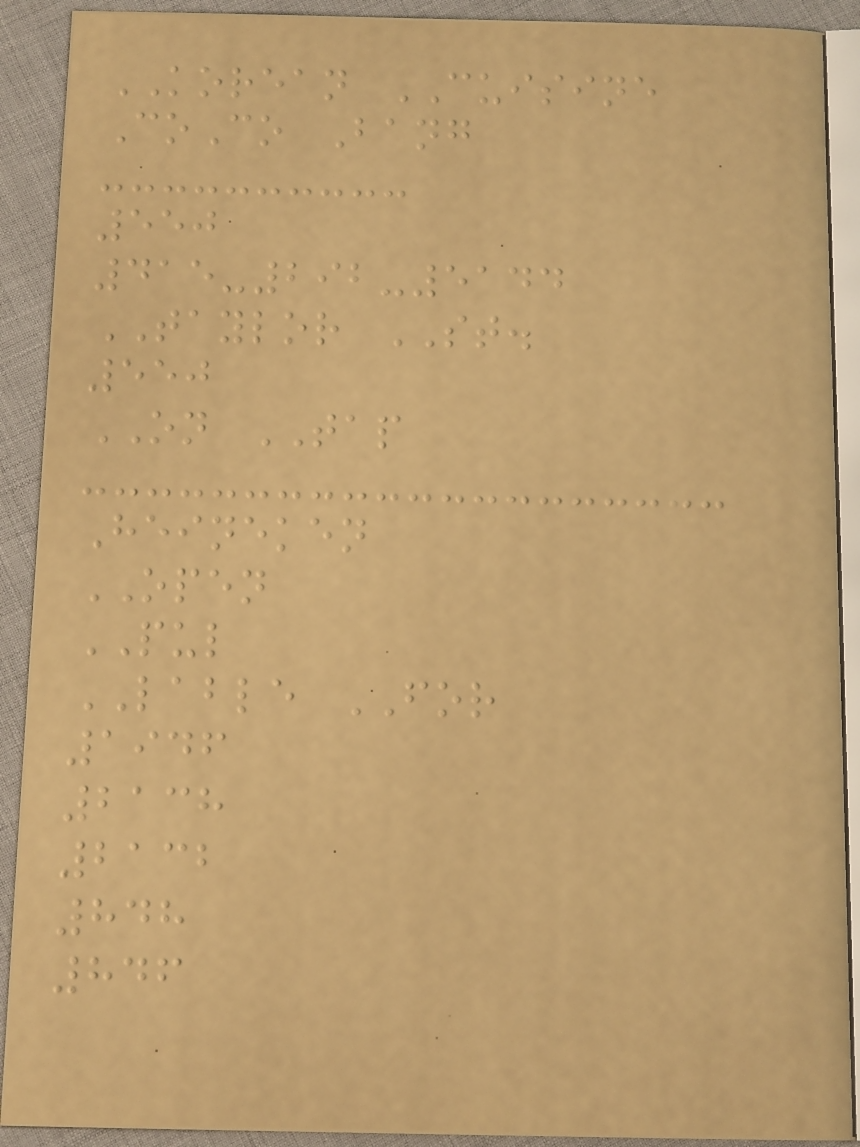KOREAN CUISINE
CoCo Bang
550
415-292-5144
TAYLOR ST.
550
ON TAP
Heineken
OPEN
PUL
LABLE FOR
1946
2138
2132
848
846
